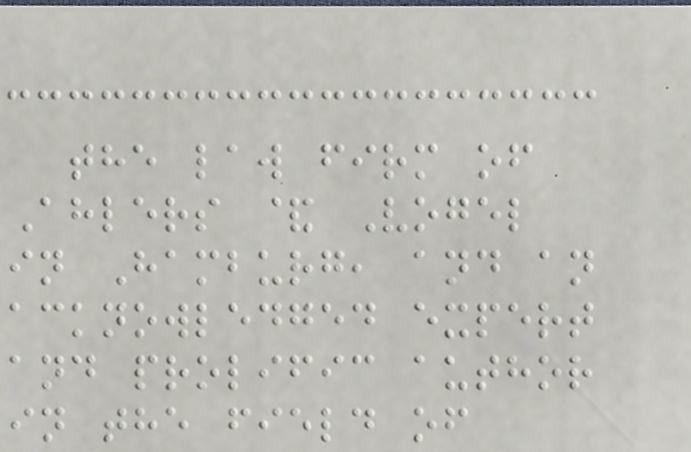the law firm of
Ahlers & Vogel
in Hamburg, and an
acknowledged expert
and prolific author
in the field of
